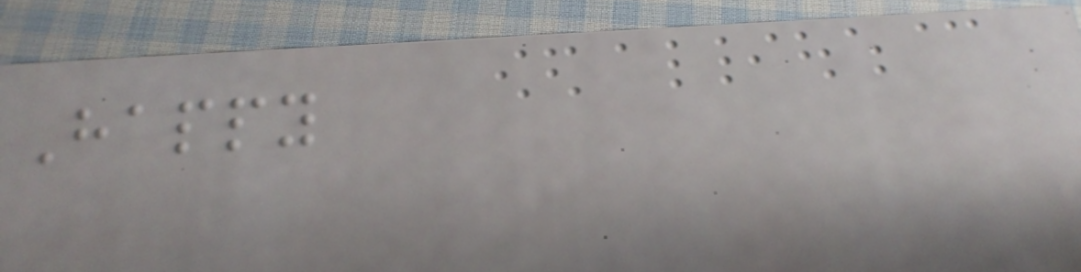Happy
